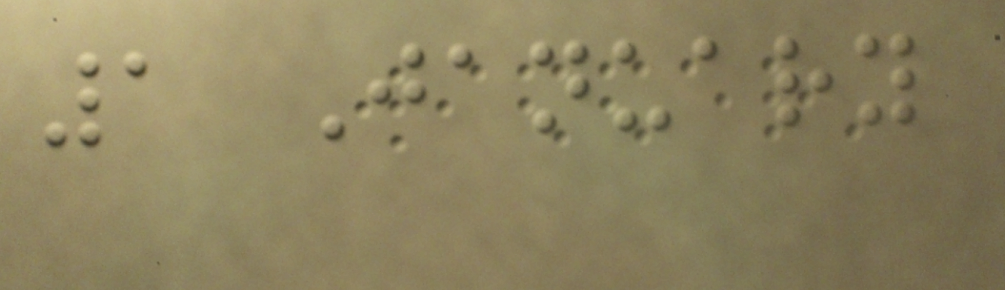1 January
